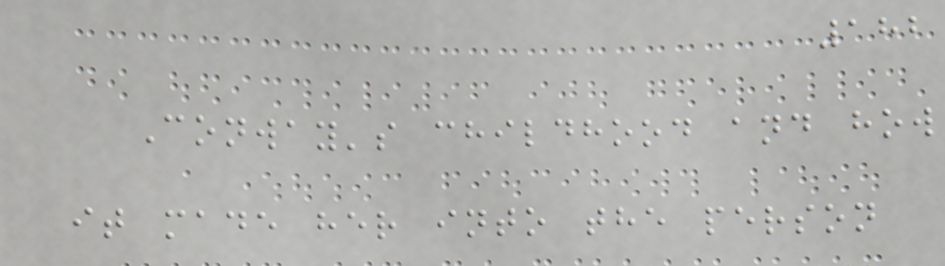182
Conway's childhood and how
it made her into the person
